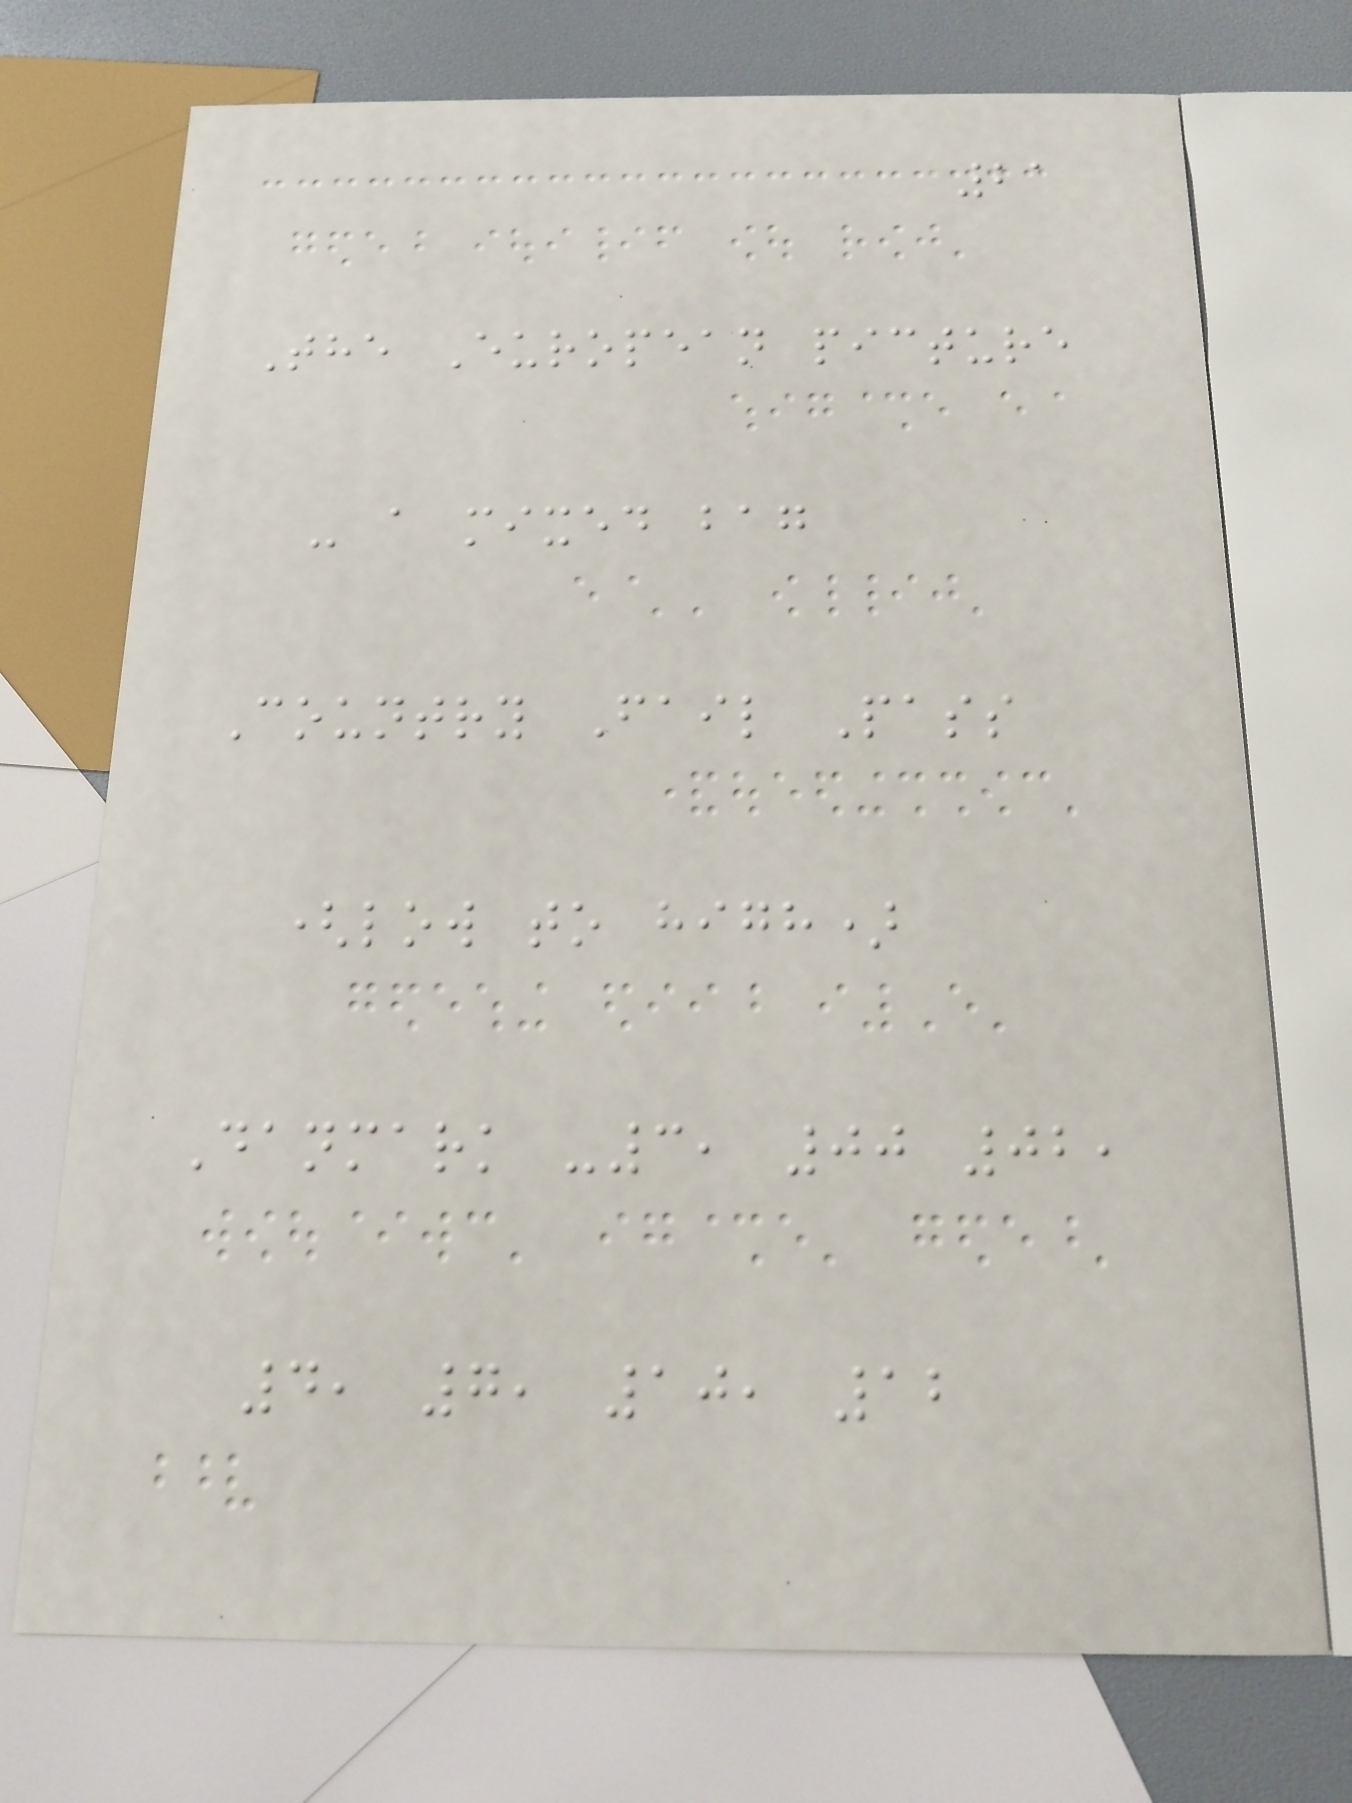21
The European picture
- a mixed bag
Country Fail Pass
(low to high)
Danmark -3, 00 02,
4, 7, 10, 12
